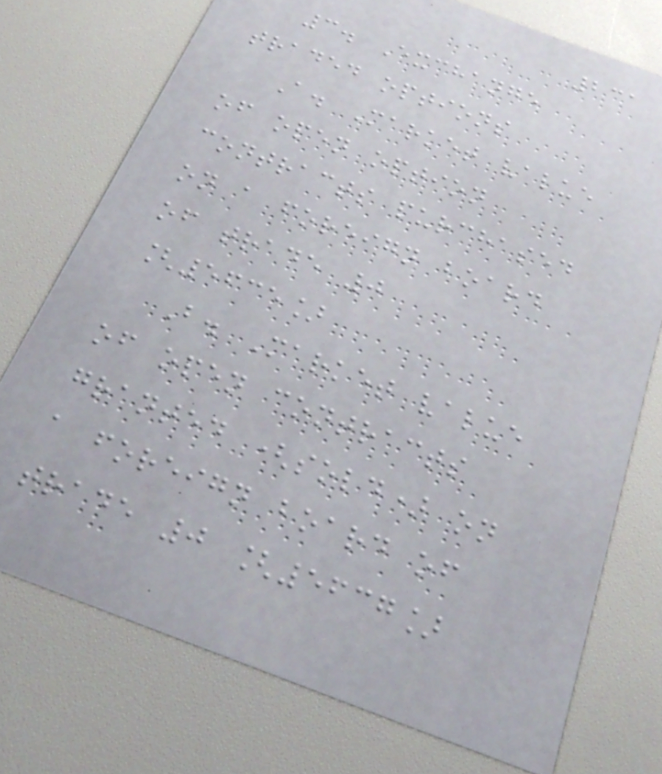231
3. Exchange
traded options
A. Market value
of open option
contracts purchased
on a foreign board
of trade 0
[5635]
B. Market value
of open contracts
granted (sold) on
a foreign board of
trade 0 [5637]
